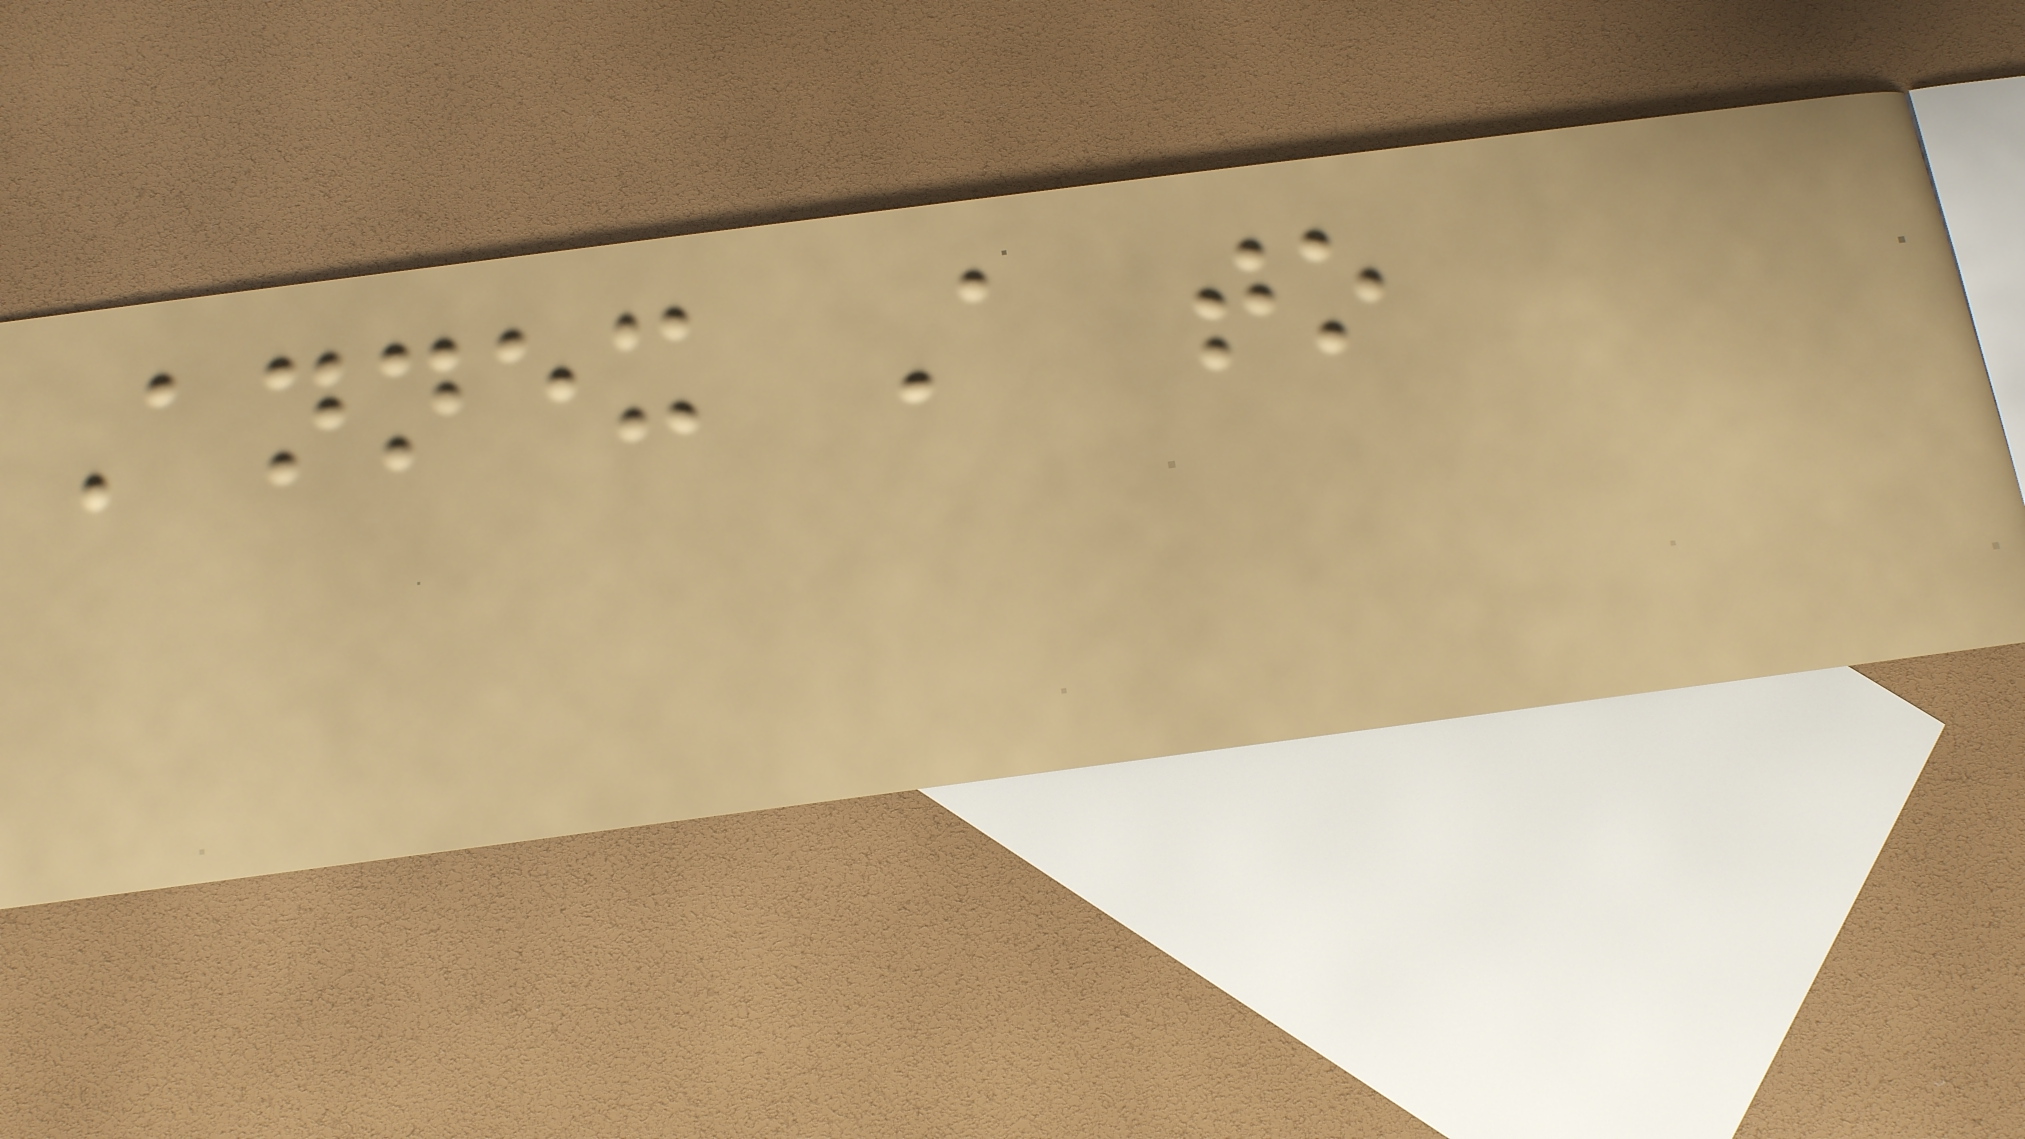Annex A to
